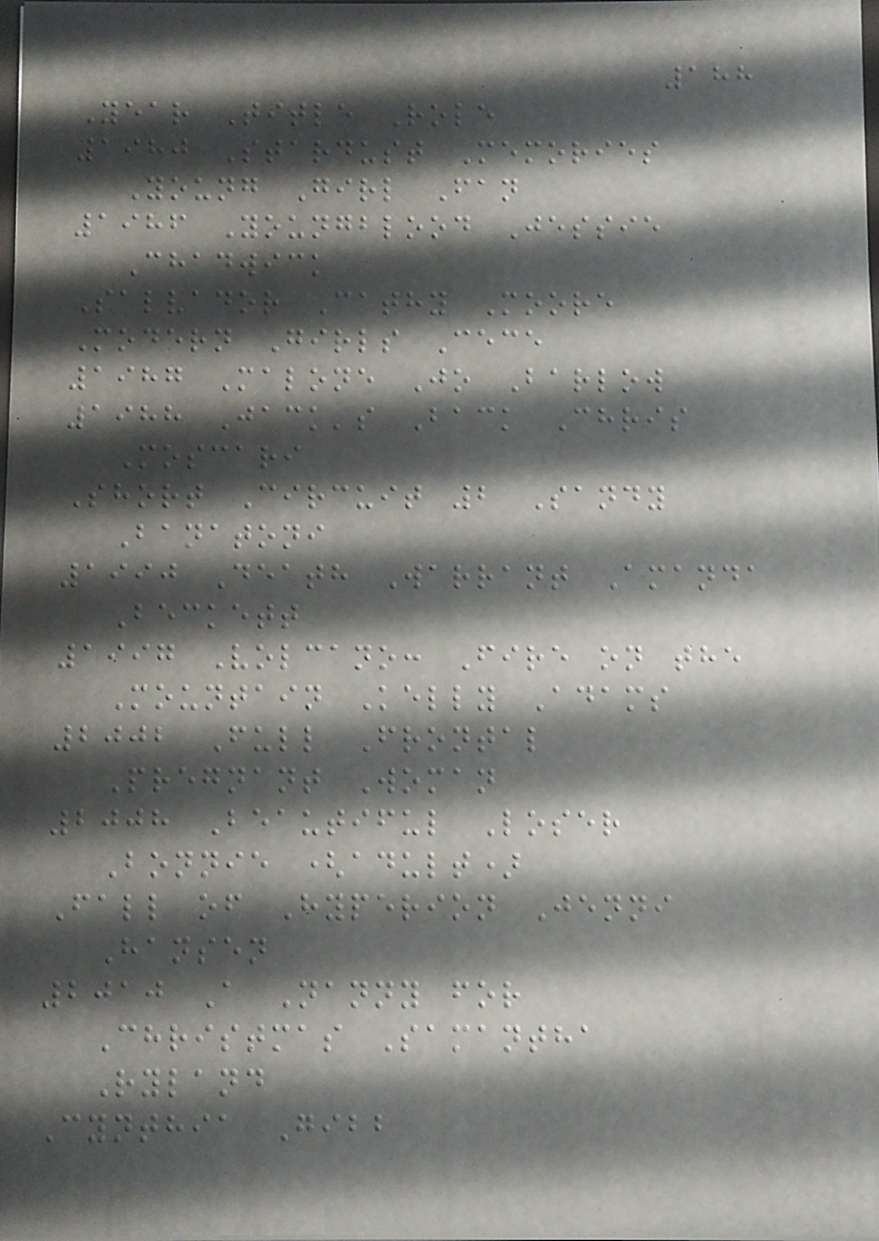188
Year Title Role
1980 Stardust Memories
Young Girl Fan
1986 Youngblood Jessie
Chadwick
Salvador Cathy Moore
Modern Girls Cece
1987 Malone Jo Barlow
1988 Jack's Back Chris
Moscari
Short Circuit 2 Sandy
Banatoni
1990 Death Warrant Amanda
Beckett
1997 Volcano: Fire on the
Mountain Kelly Adams
2002 Full Frontal
Pregnant Woman
2008 Beautiful Loser
Bonnie (adult)
Fall of Hyperion Jenni
Hansen
2010 A Nanny for
Christmas Samantha
Ryland
Cynthia Gibb
